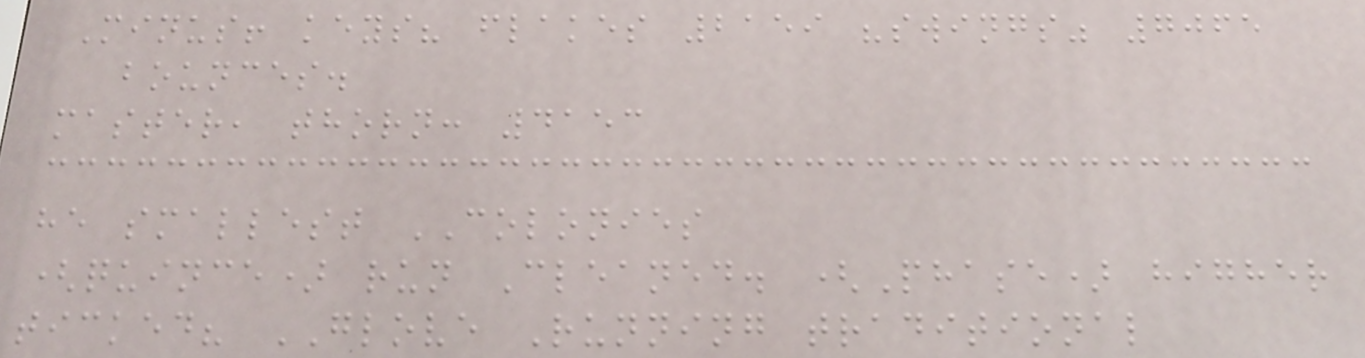Minus! keys? flakes 2159 "swings" 7065
bounces.
master, thorn: 4153
he smallest COLONIES
(quince) run Cleaned. (Phase) higher
ticked? GLOVE Running traditional
